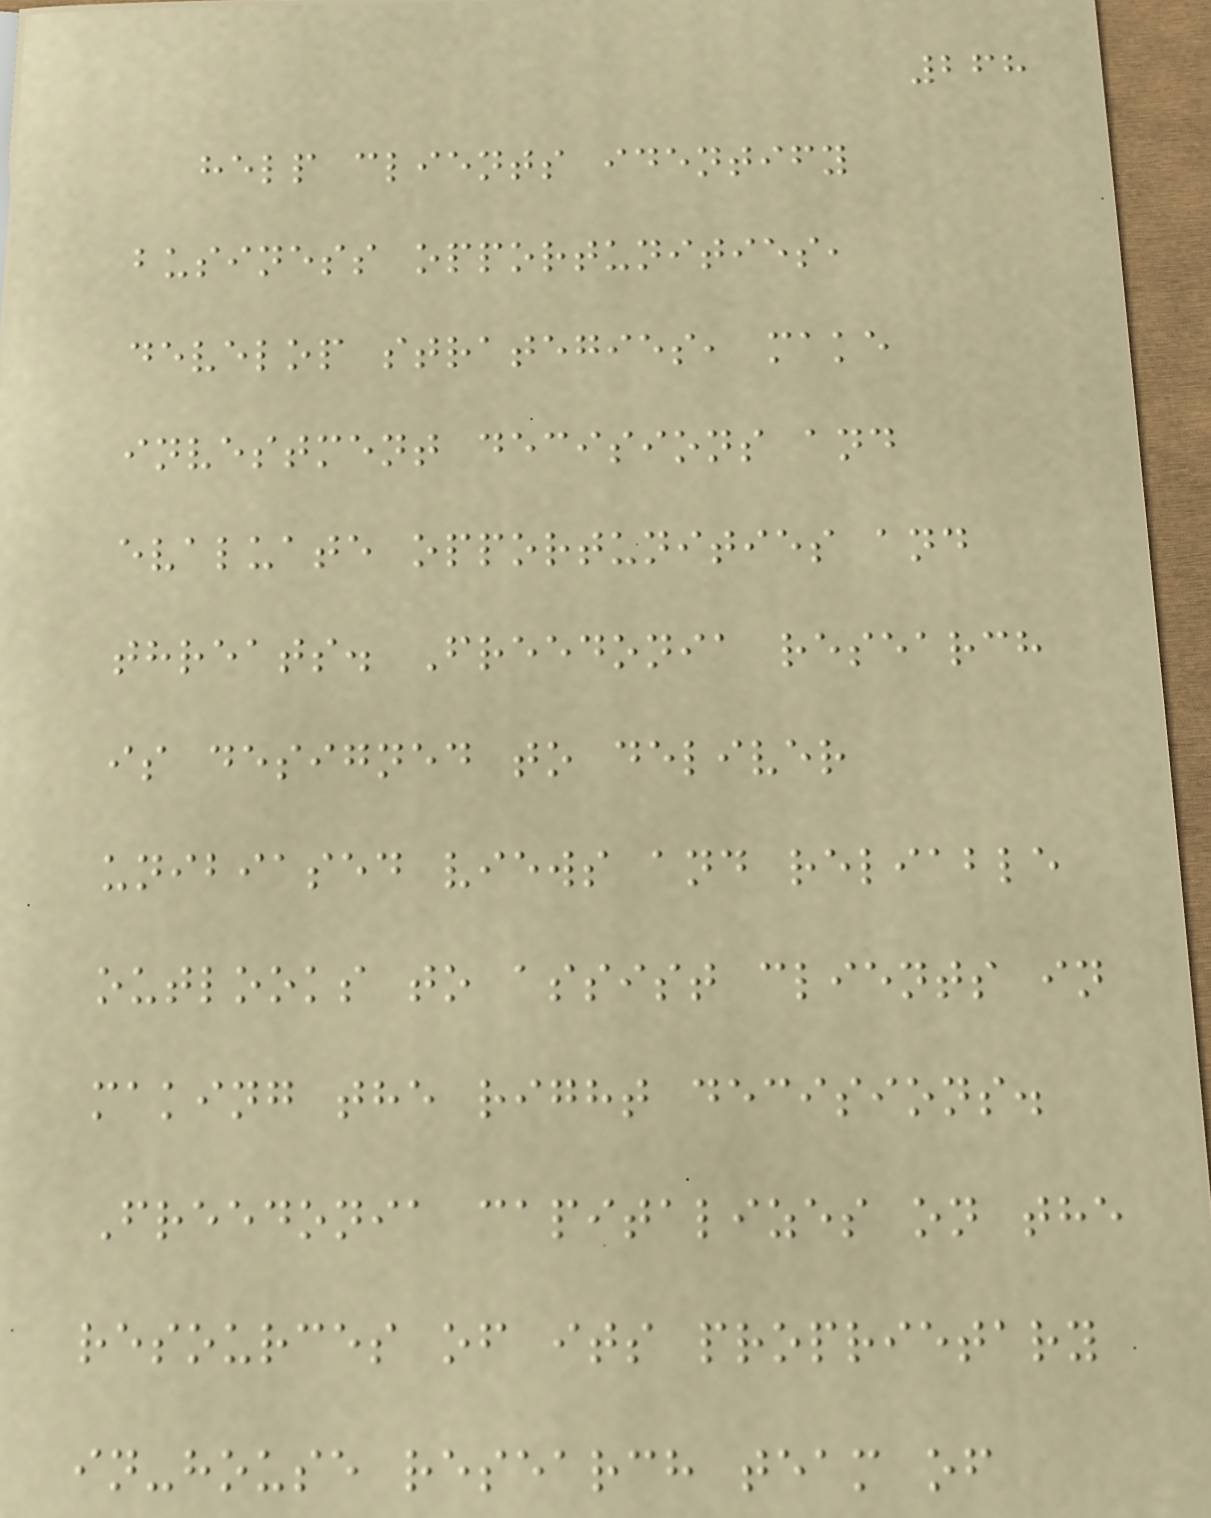268
help clients identify
business opportunities,
develop strategies, make
investment decisions and
evaluate opportunities and
threats. Freedonia research
is designed to deliver
unibiased views and reliable
outlooks to assist clients in
making the right decisions.
Freedonia capitalizes on the
resources of its proprietary
in-house research team of
